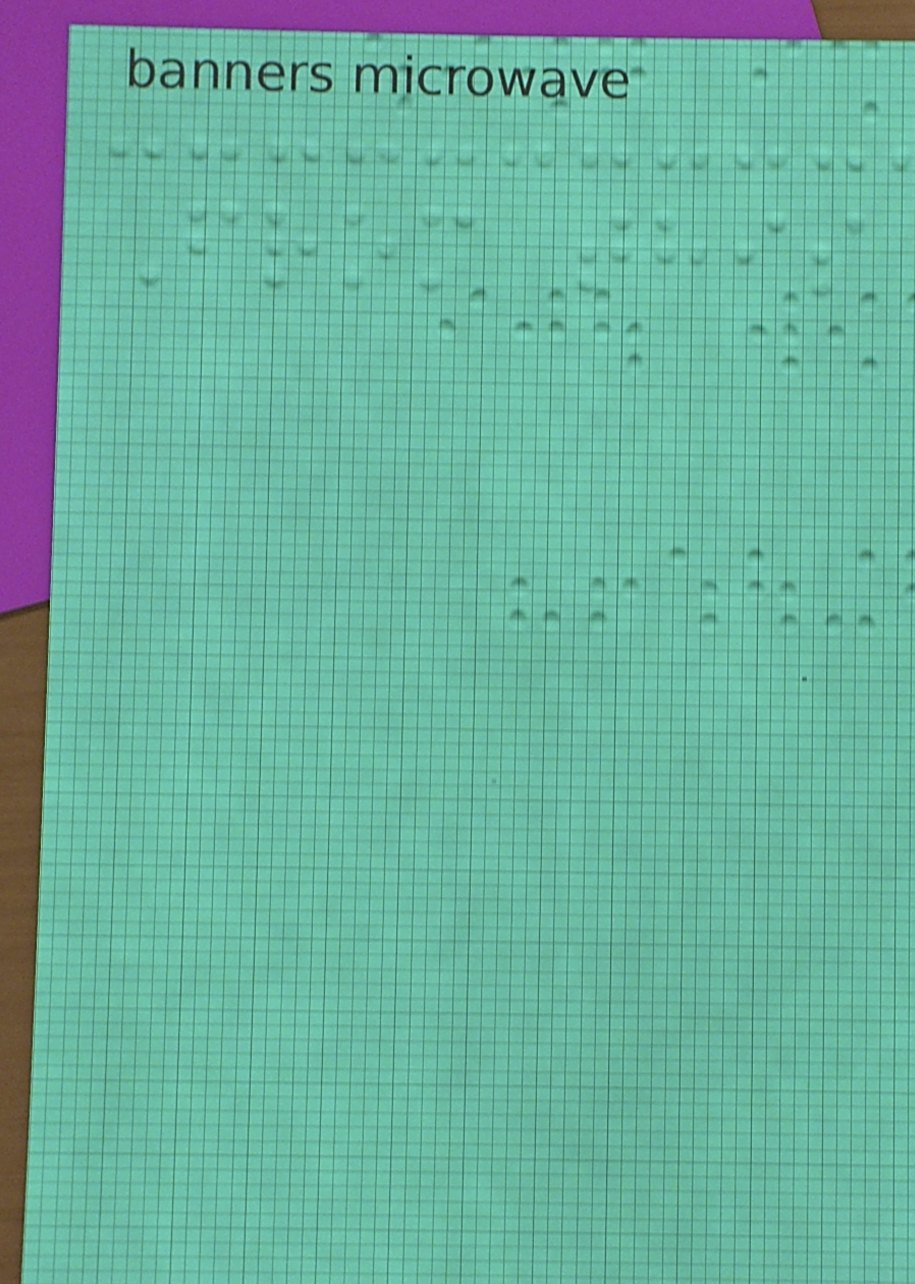From this
